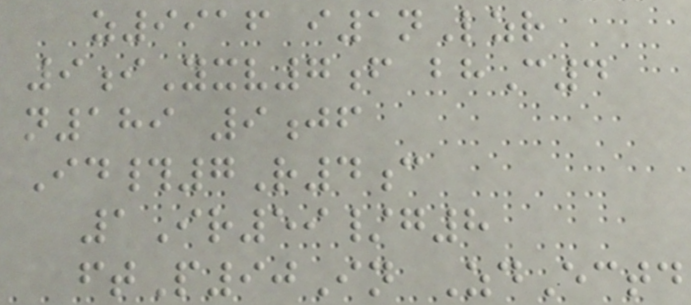z9916 i1nLzr
9iYxv7f bhC4
n189 9jf
Id#7R4c
1Ir59/g8
ftP90In ZdEctd
